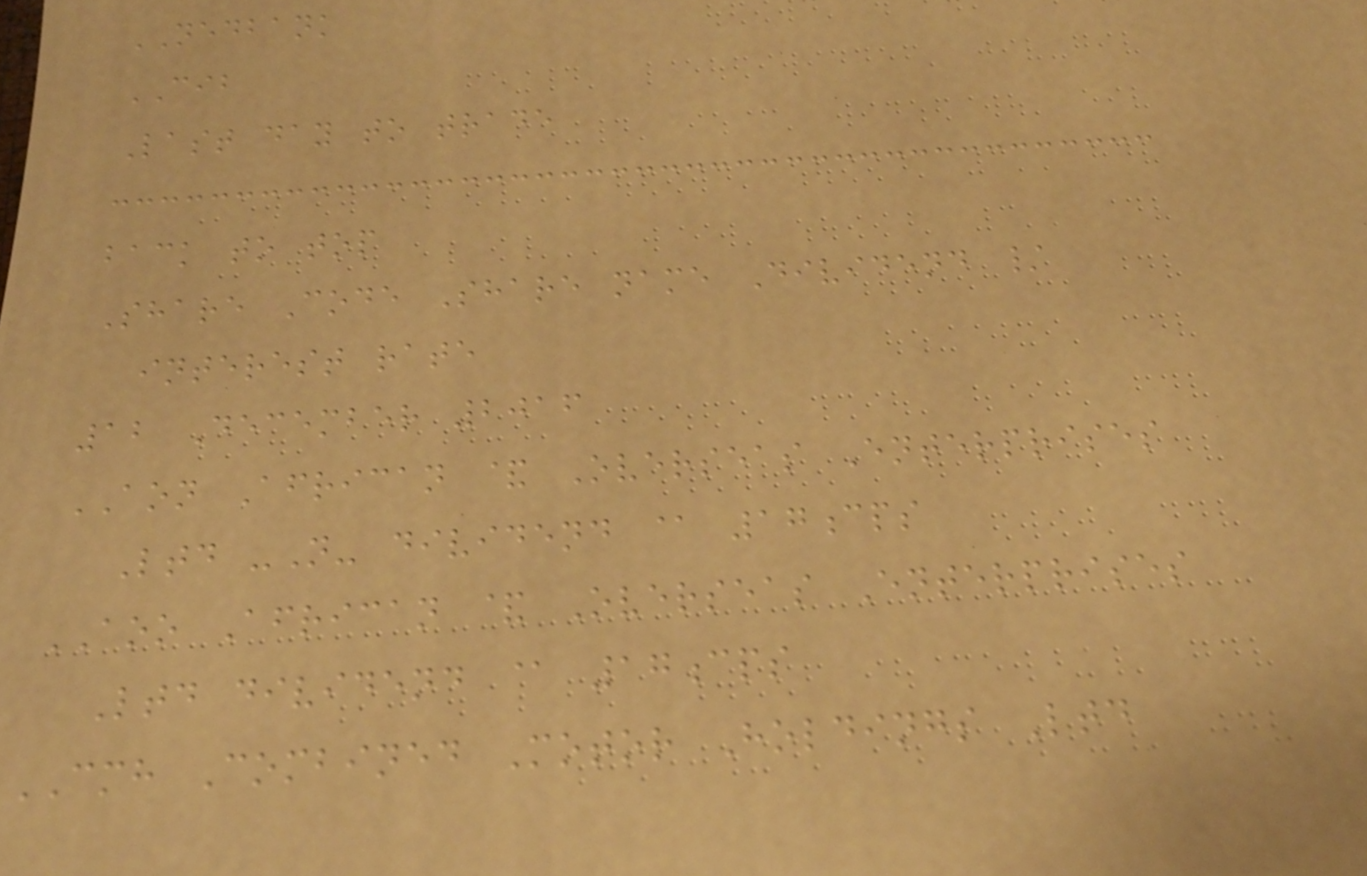NEDBANK
CIB
Last day to trade
back to top
Share Code Share name Dividend /
interest rate
12 December 2016
AON African & Overseas Enterprises
Ltd -N- dividend @ 17cps
AOO African & Overseas Enterprises
Ltd dividend @ 17cps
CMH Combined Motor Holdings Ltd
